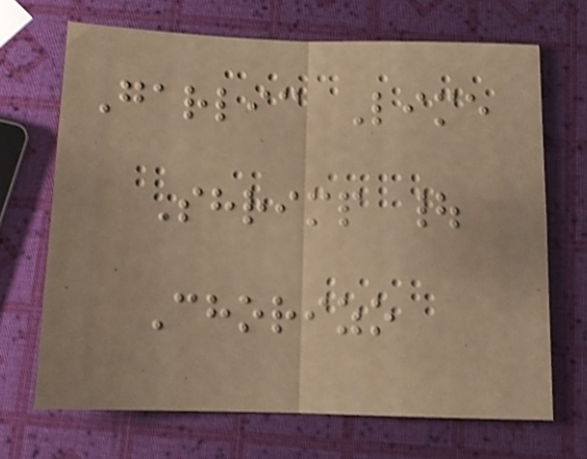Garlic Lime
Shrimp |
Chorizo
